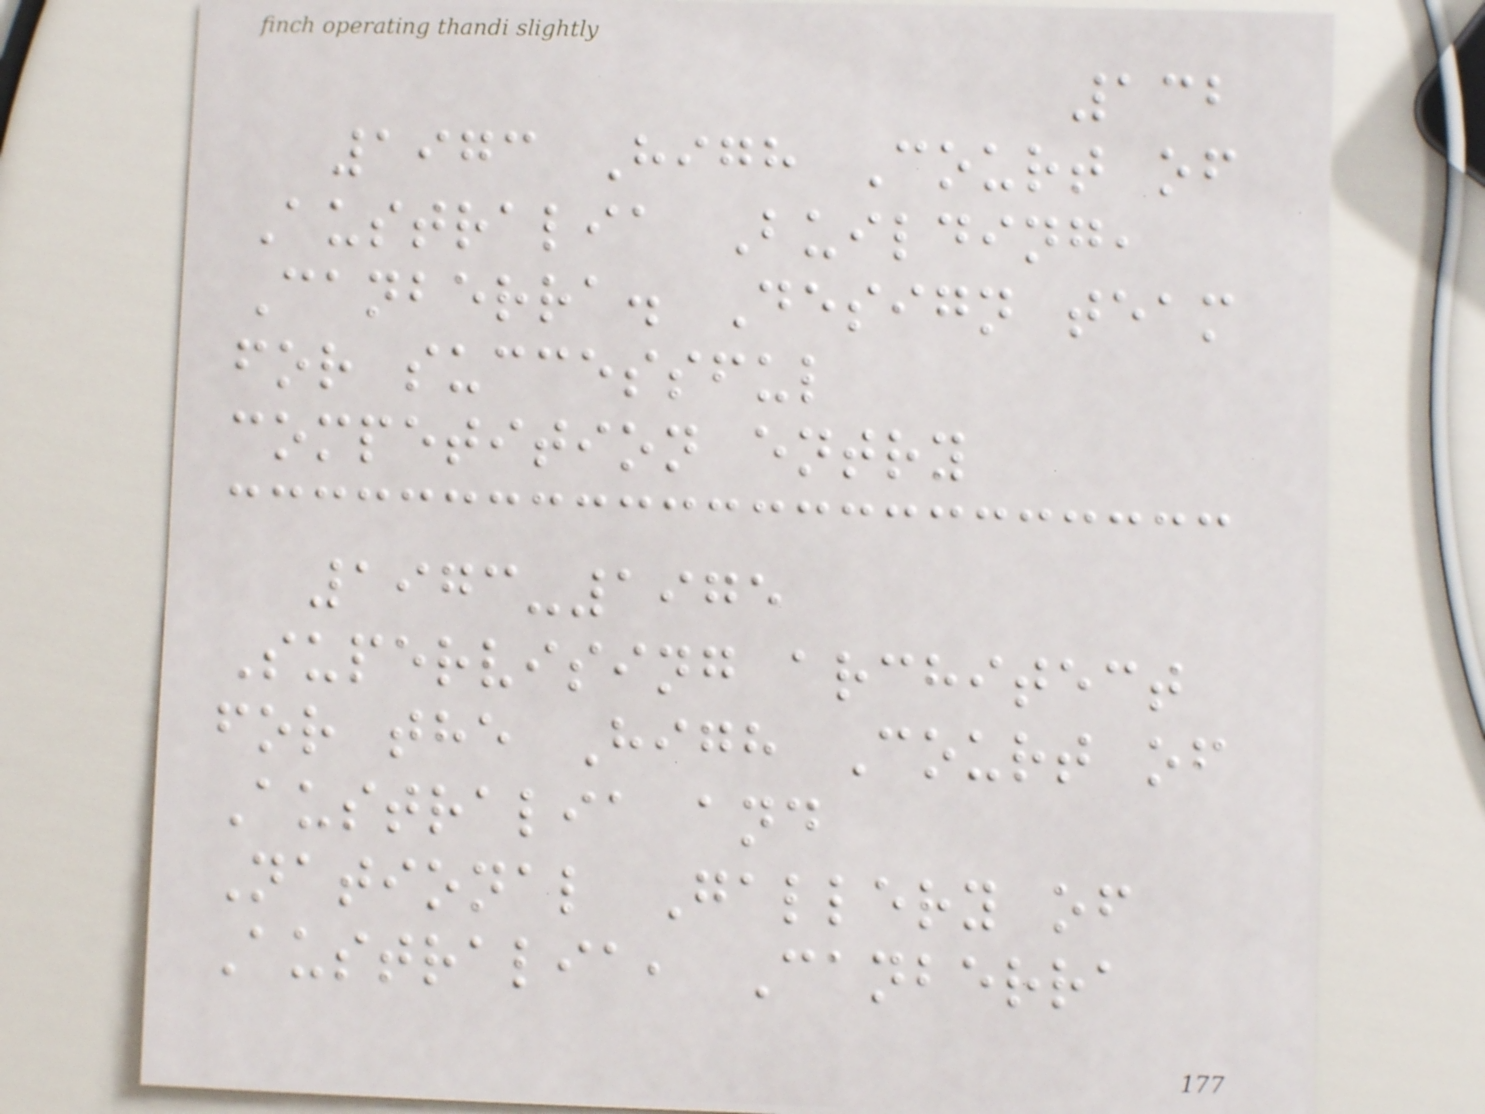132
1973 High Court of
Australia Building,
Canberra. Design team
for successful
competition entry
1973-1975
Supervising architect
for the High Court of
Australia and
National Gallery of
Australia, Canberra
